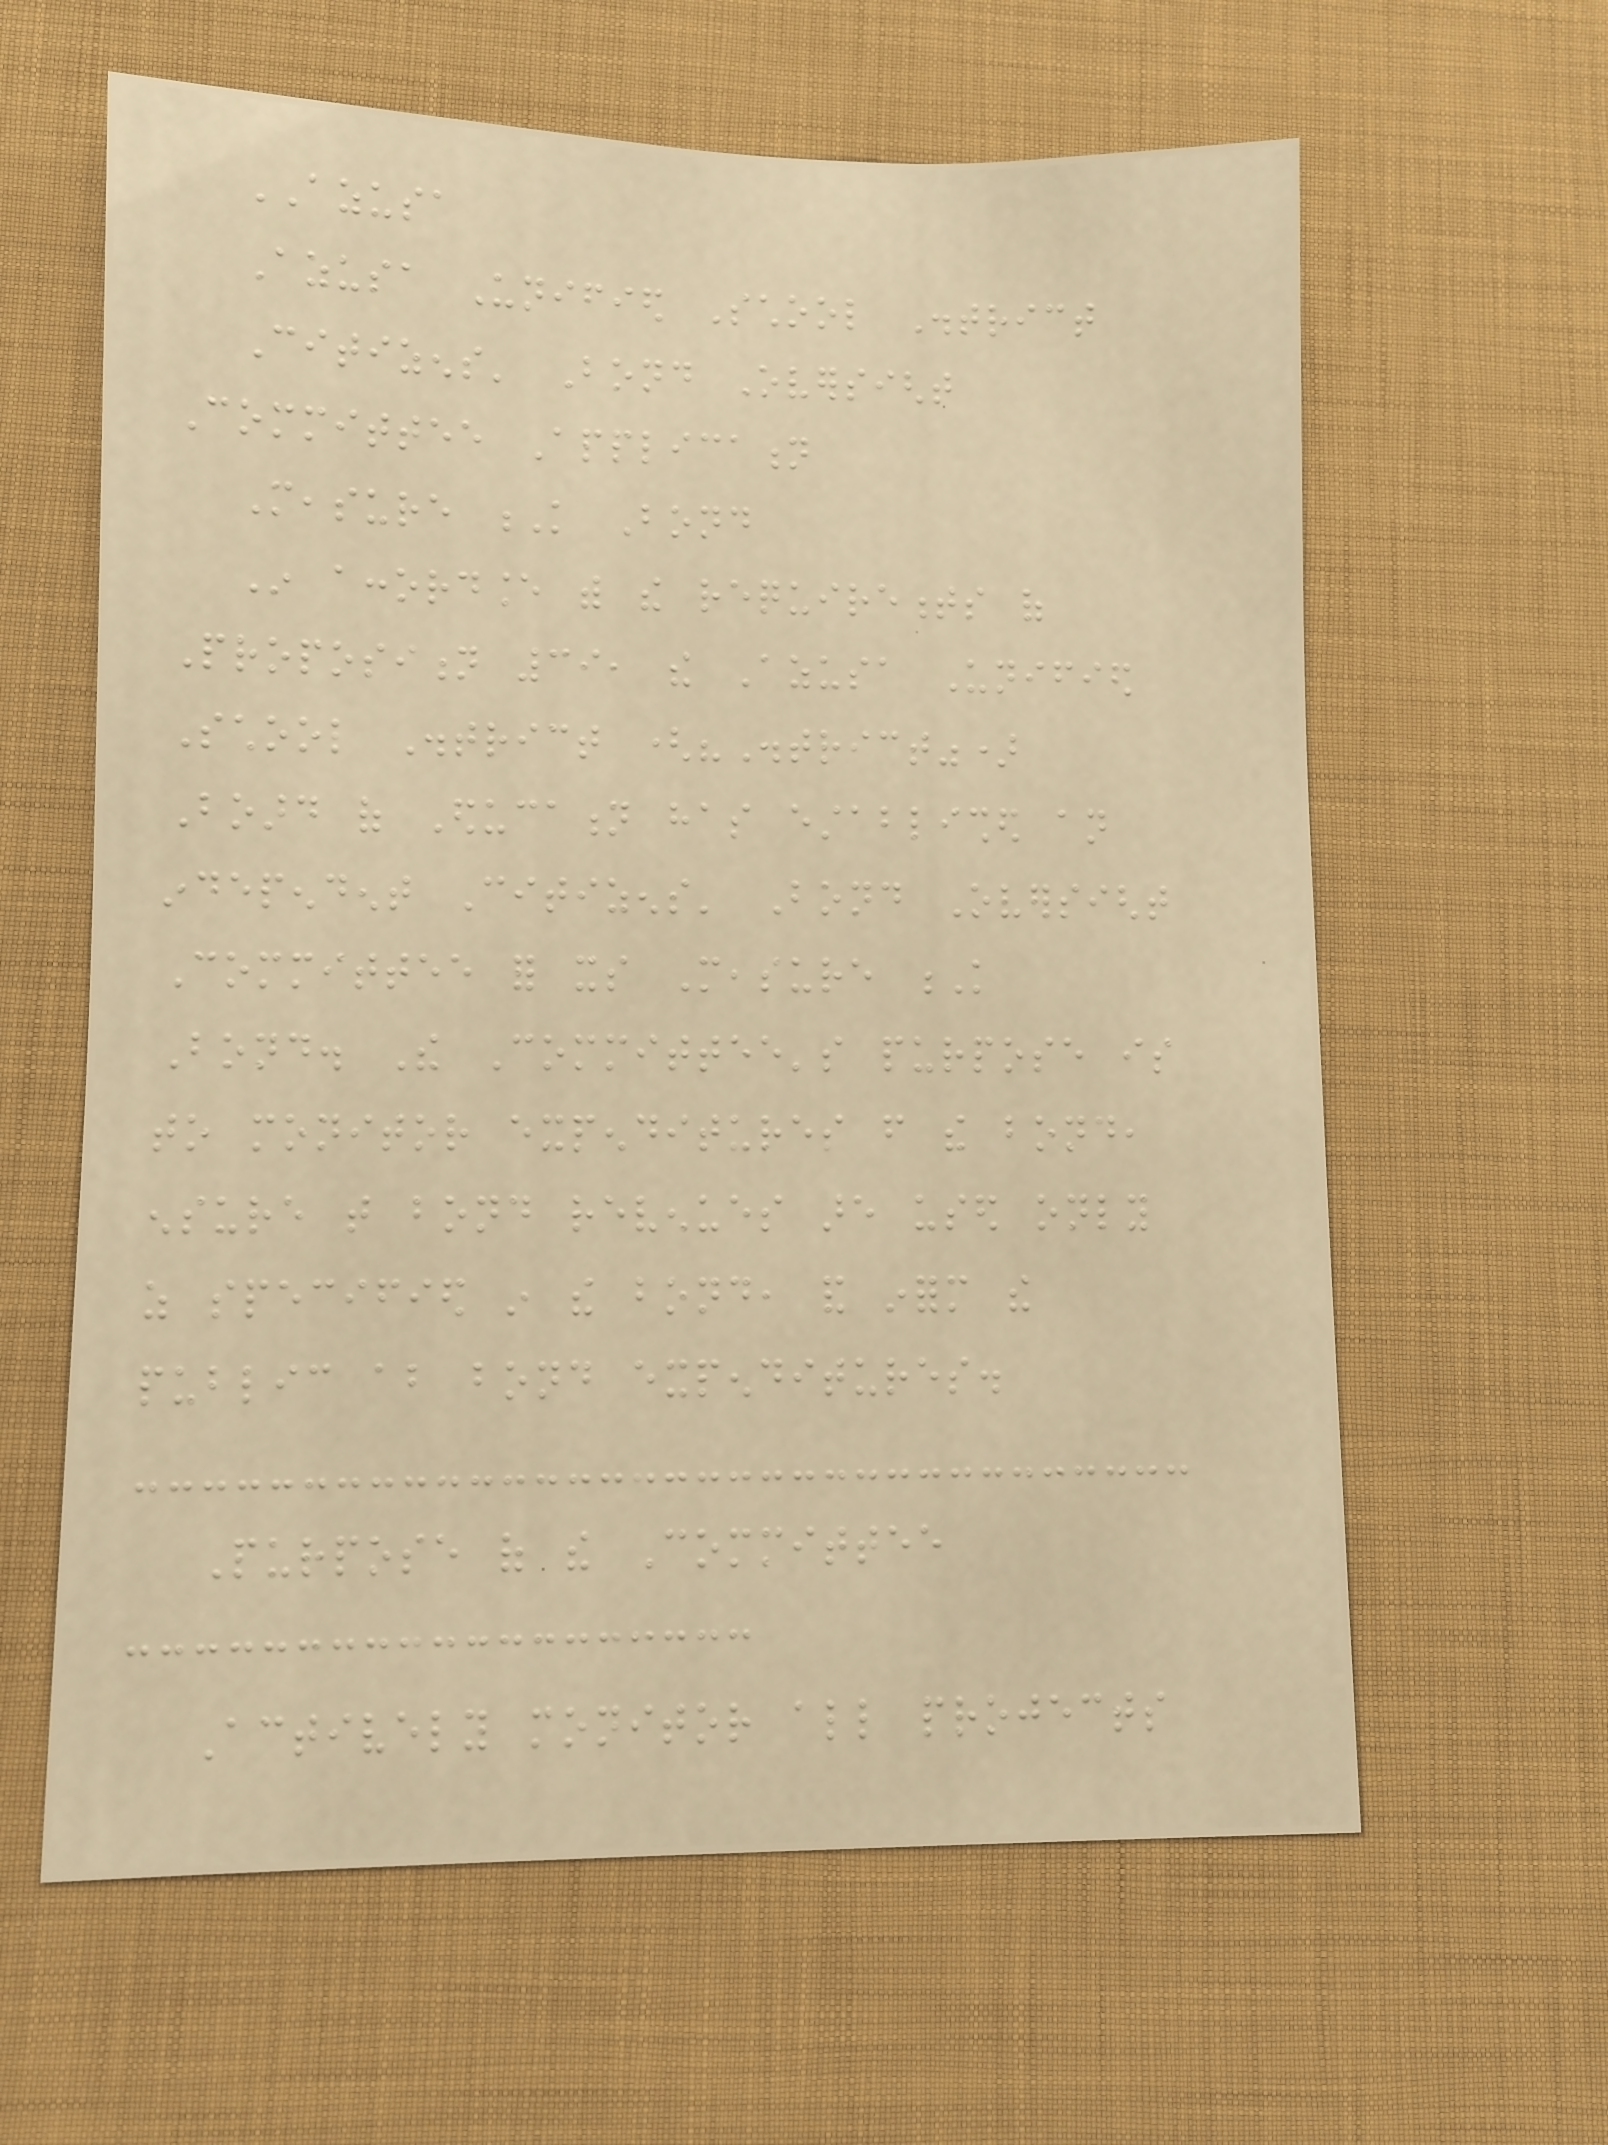AZUSA
Azusa Unified School District
Citizens' Bond Oversight
Committee Application
Measure K Bond
In accordance with the requirements of
Proposition 39, the Azusa Unified
School District ("District")
Board of Education has established an
independent Citizens' Bond Oversight
Committee for its Measure K
Bond. The Committee's purpose is
to monitor expenditures from the bond,
ensure that bond revenues are used only
as specified in the bond, and inform the
public about bond expenditures.
Purpose of the Committee
Actively monitor all projects
